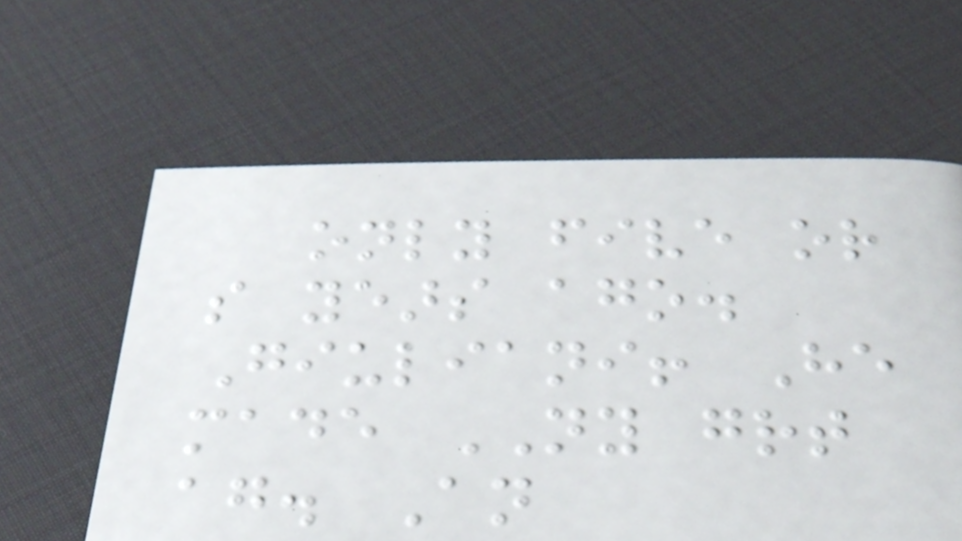only five or
so years ago.
Giuliani! He
made NY great
again. An
